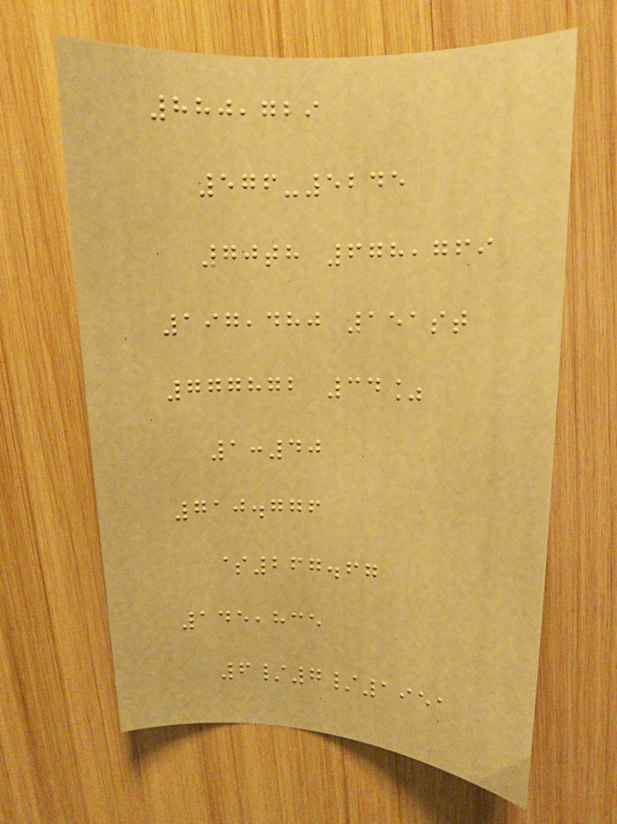880,729
576-5245
70th 678,769
197,480 151st
777872 34%
1:40
710.776
$267.67
145,835
6/7/1951
